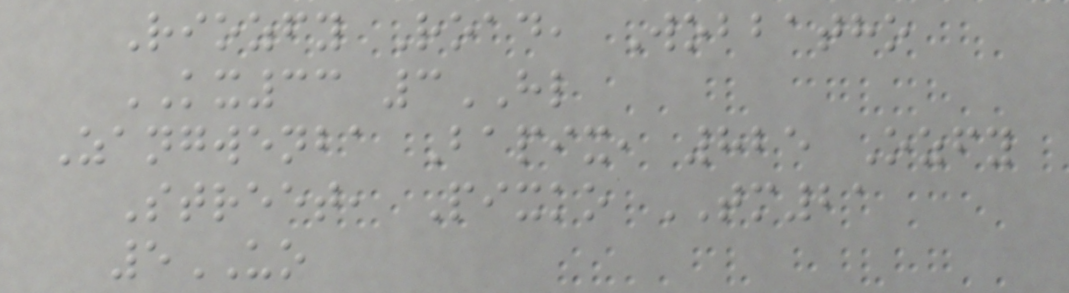Riozfy Road, Wobbatho
KX33 3HL
Zangwenba Bapix, 825 Ozfy
Street, Pixko TM21
5UO
